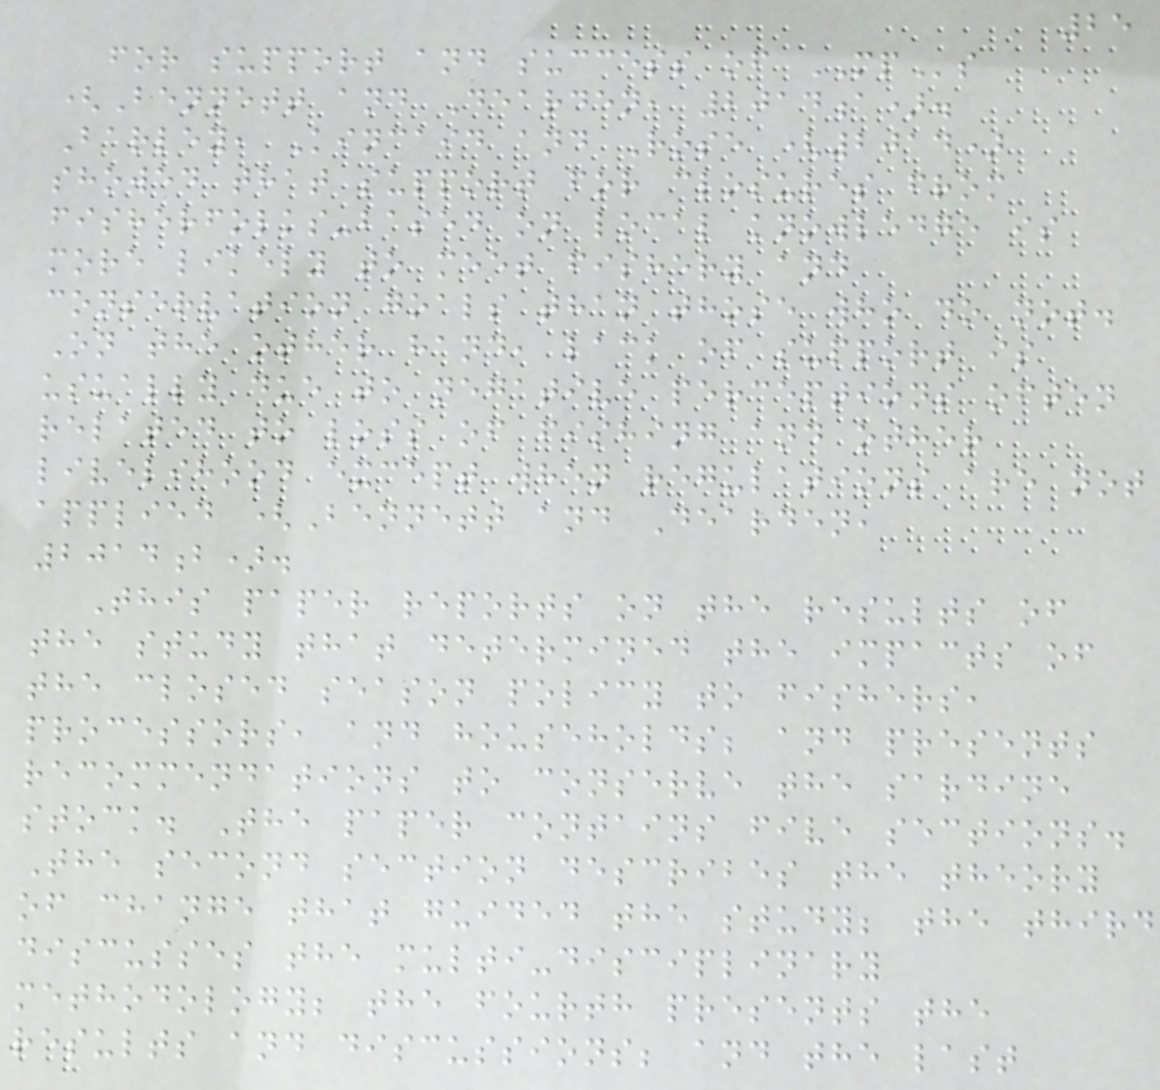25
for support and success of MPs
(Bennett and Dearden, 2014a).
Barley, Kincaid and Rose (2014)
showed that support for closures from
fisherfolks-based on local knowledge is
more likely to meet fishery and
conservation goals than those who do not.
On the other hand, lack of support is
usually due to negative perceptions often
related to loss of fishing and other
livelihood except when regulations are not
applied (Bennett and Dearden,
2014b).
This paper reports on the results of
the study that determined the impacts of
the closed season policy to fishers,
processors, and households; and presents
recommendations to conserve the sardine
stock. The paper contains five sections.
The second section describes the theory
of change that guided the study; the third
discusses the multi-disciplinary
methodology; the fourth presents the
results and discussions; and the last
